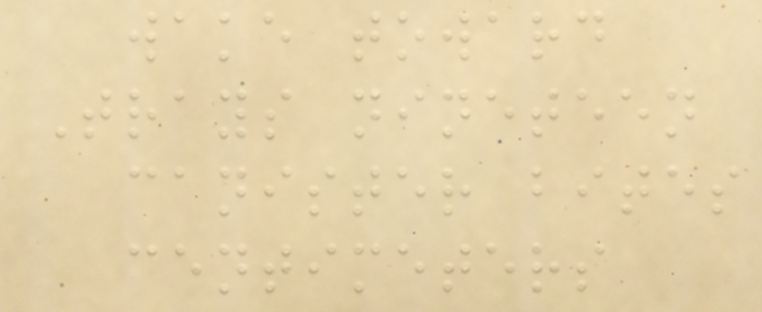wake toward
Trays nineteen
canister bites
centimeters
